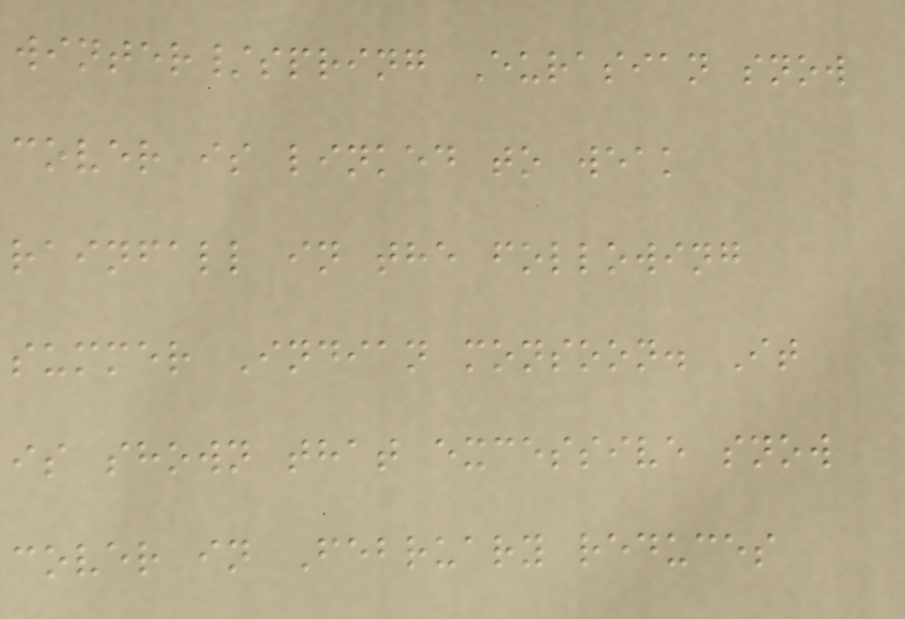winter/spring Eurasian snow
cover is linked to weak
rainfall in the following
summer Indian monsoon. It
is shown that excessive snow
cover in February reduces
